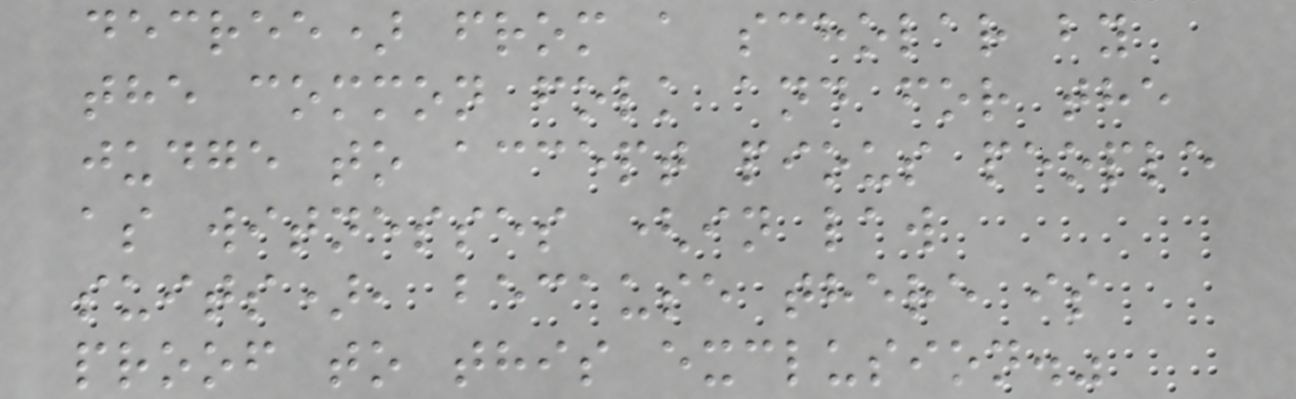decree) from a scholar by
the common folk and for the
judge to accept pious people
as witnesses (in law
suits), because there is
proof to this exclusion."
